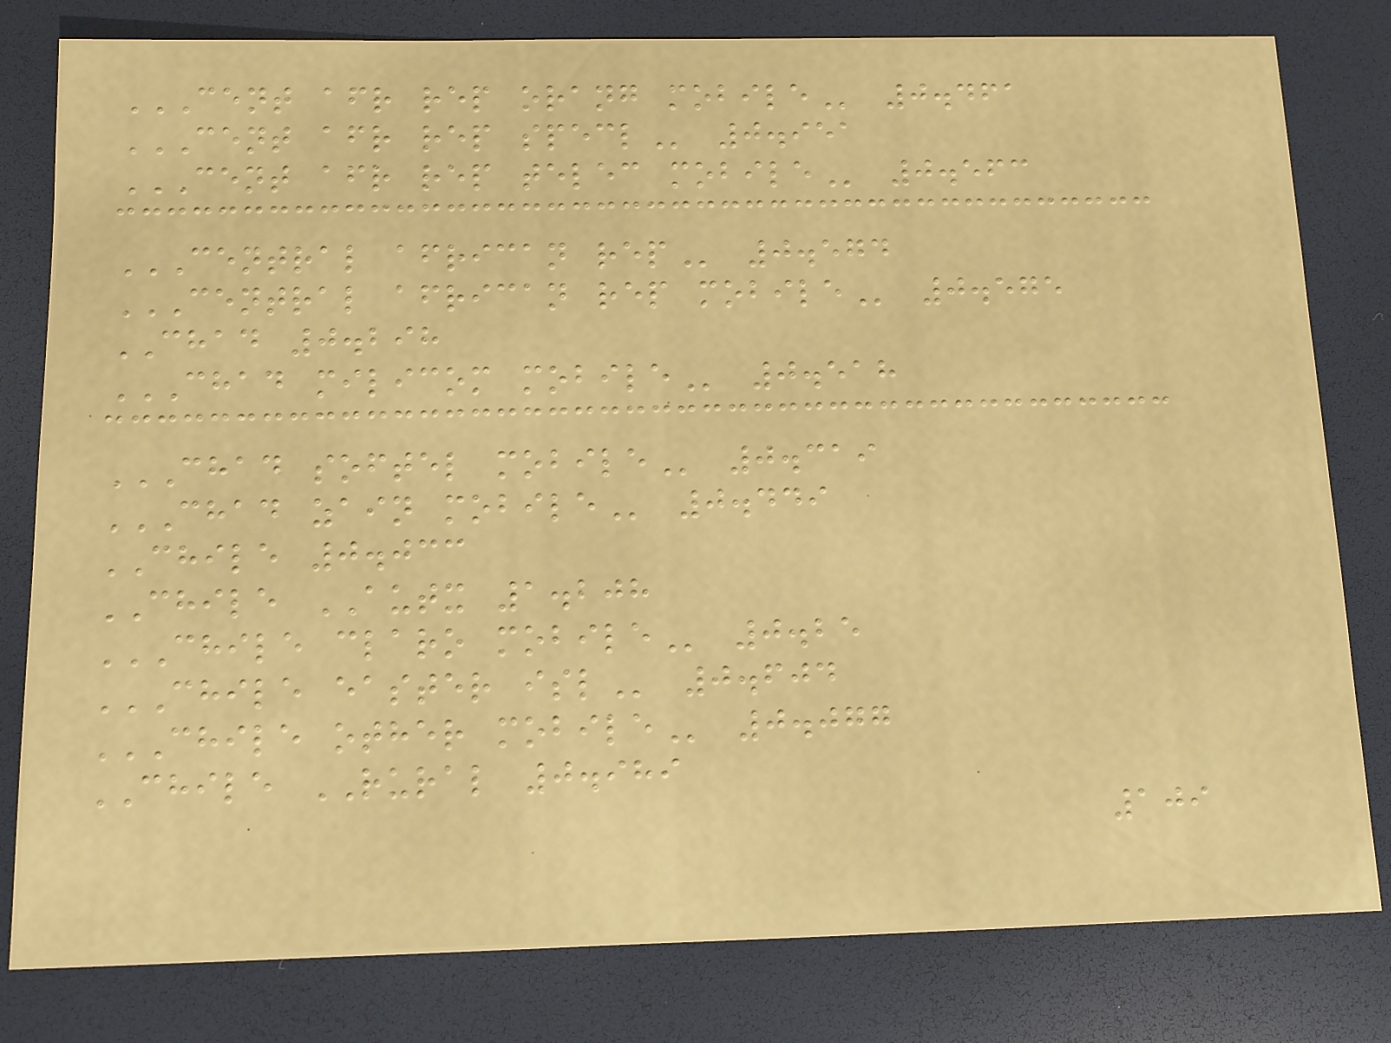CENT AFR REP ORANG MOBILE 0.461
CENT AFR REP SPECL 0.951
CENT AFR REP TELEC MOBILE 0.563
CENTRAL AFRICAN REP 0.574
CENTRAL AFRICAN REP MOBILE 0.575
CHAD 0.298
CHAD MILICOM MOBILE 0.518
CHAD SOFTEL MOBILE 0.319
CHAD ZAIN MOBILE 0.449
CHILE 0.033
CHILE AUTX 1.208
CHILE CLARO MOBILE 0.25
CHILE EASTER ISL 0.604
CHILE OTHER MOBILE 0.077
CHILE RURAL 0.989
109
